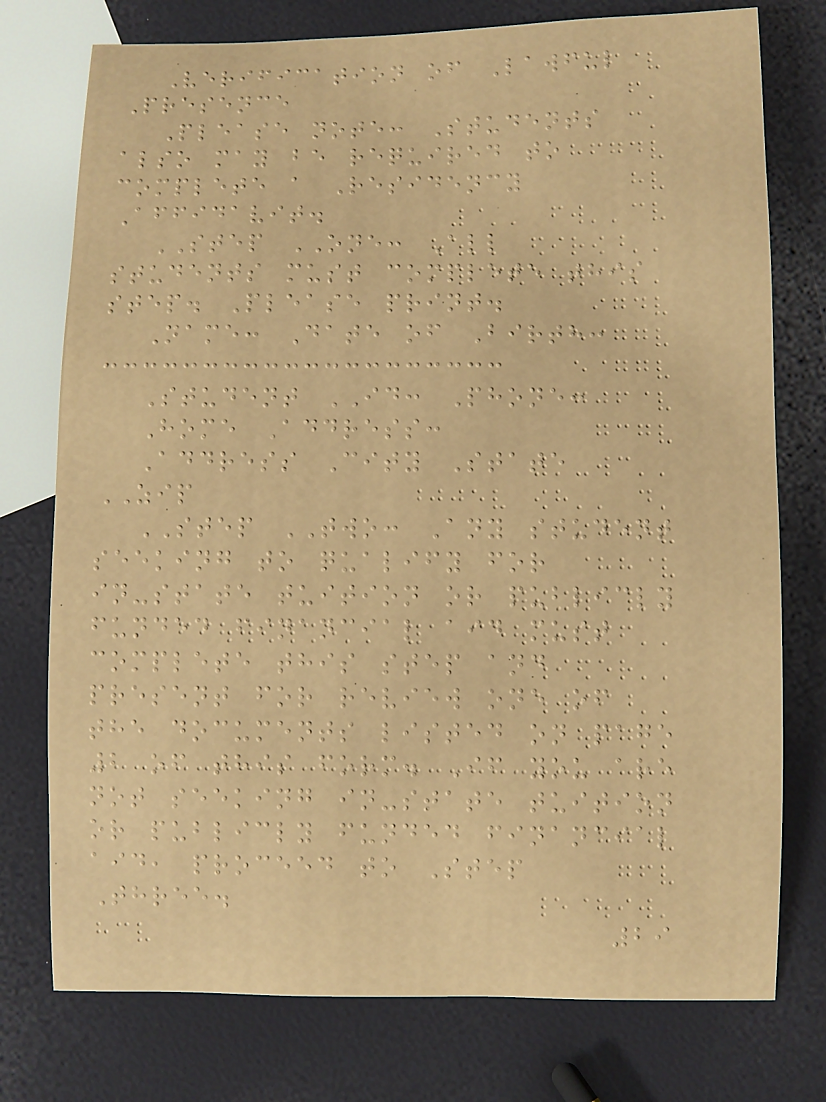Verification of Lawful
Presence
Please note: Students
also may be required to
complete a Residency
Affidavit.
STEP ONE: All
students must complete this
step. Please print.
Name: Date of Birth:
Student ID: Phone:
Home Address:
Address City State
ZIP
STEP TWO: Any student
seeking to qualify for
in-state tuition or publicly
funded financial aid must
complete this step and
present for review one of
the documents listed on page
2 of this form. If you are
not seeking in-state tuition
or publicly funded financial
aid, proceed to Step
Three.
29
